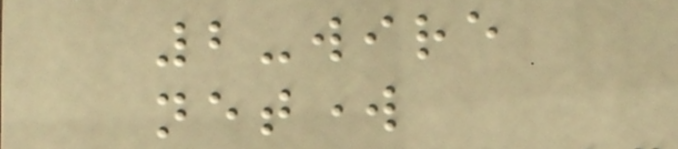2-wire
network
